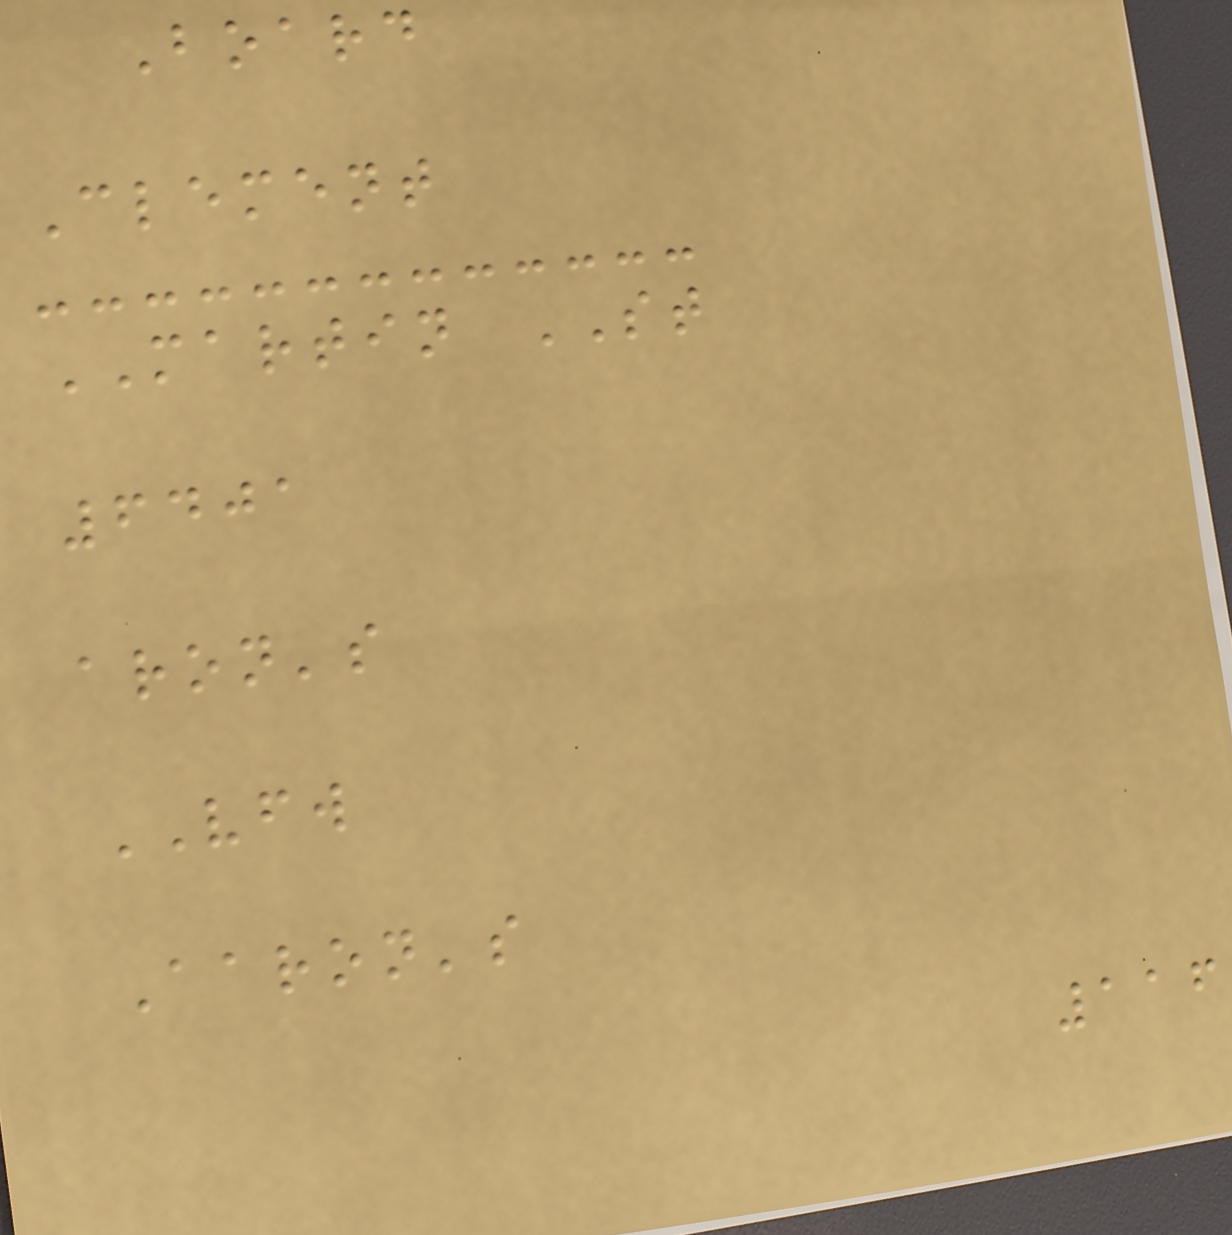Board
Clement
MARTIN ST
6401
aron's
VFW
Aaron's
116
